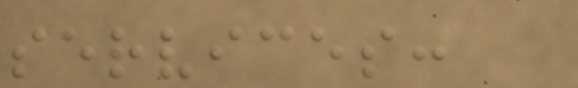services:
